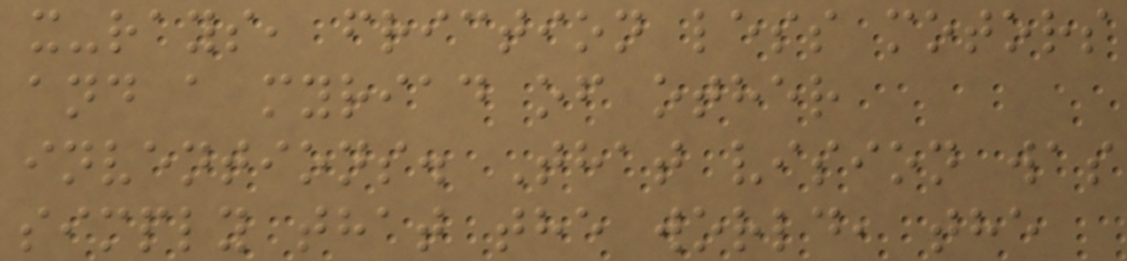x-rays, friction less motors
and a myriad of other
inventions. That vision was
simply that the world, the
